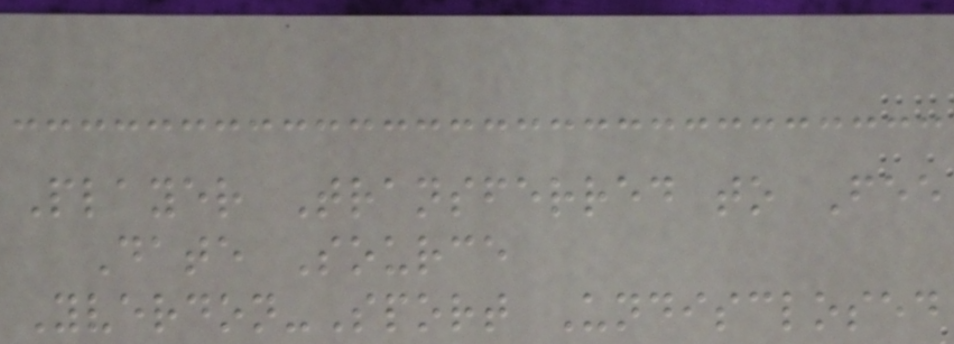Player Transferred to Fee
Date Source
Yverdon-Sport Undisclosed
